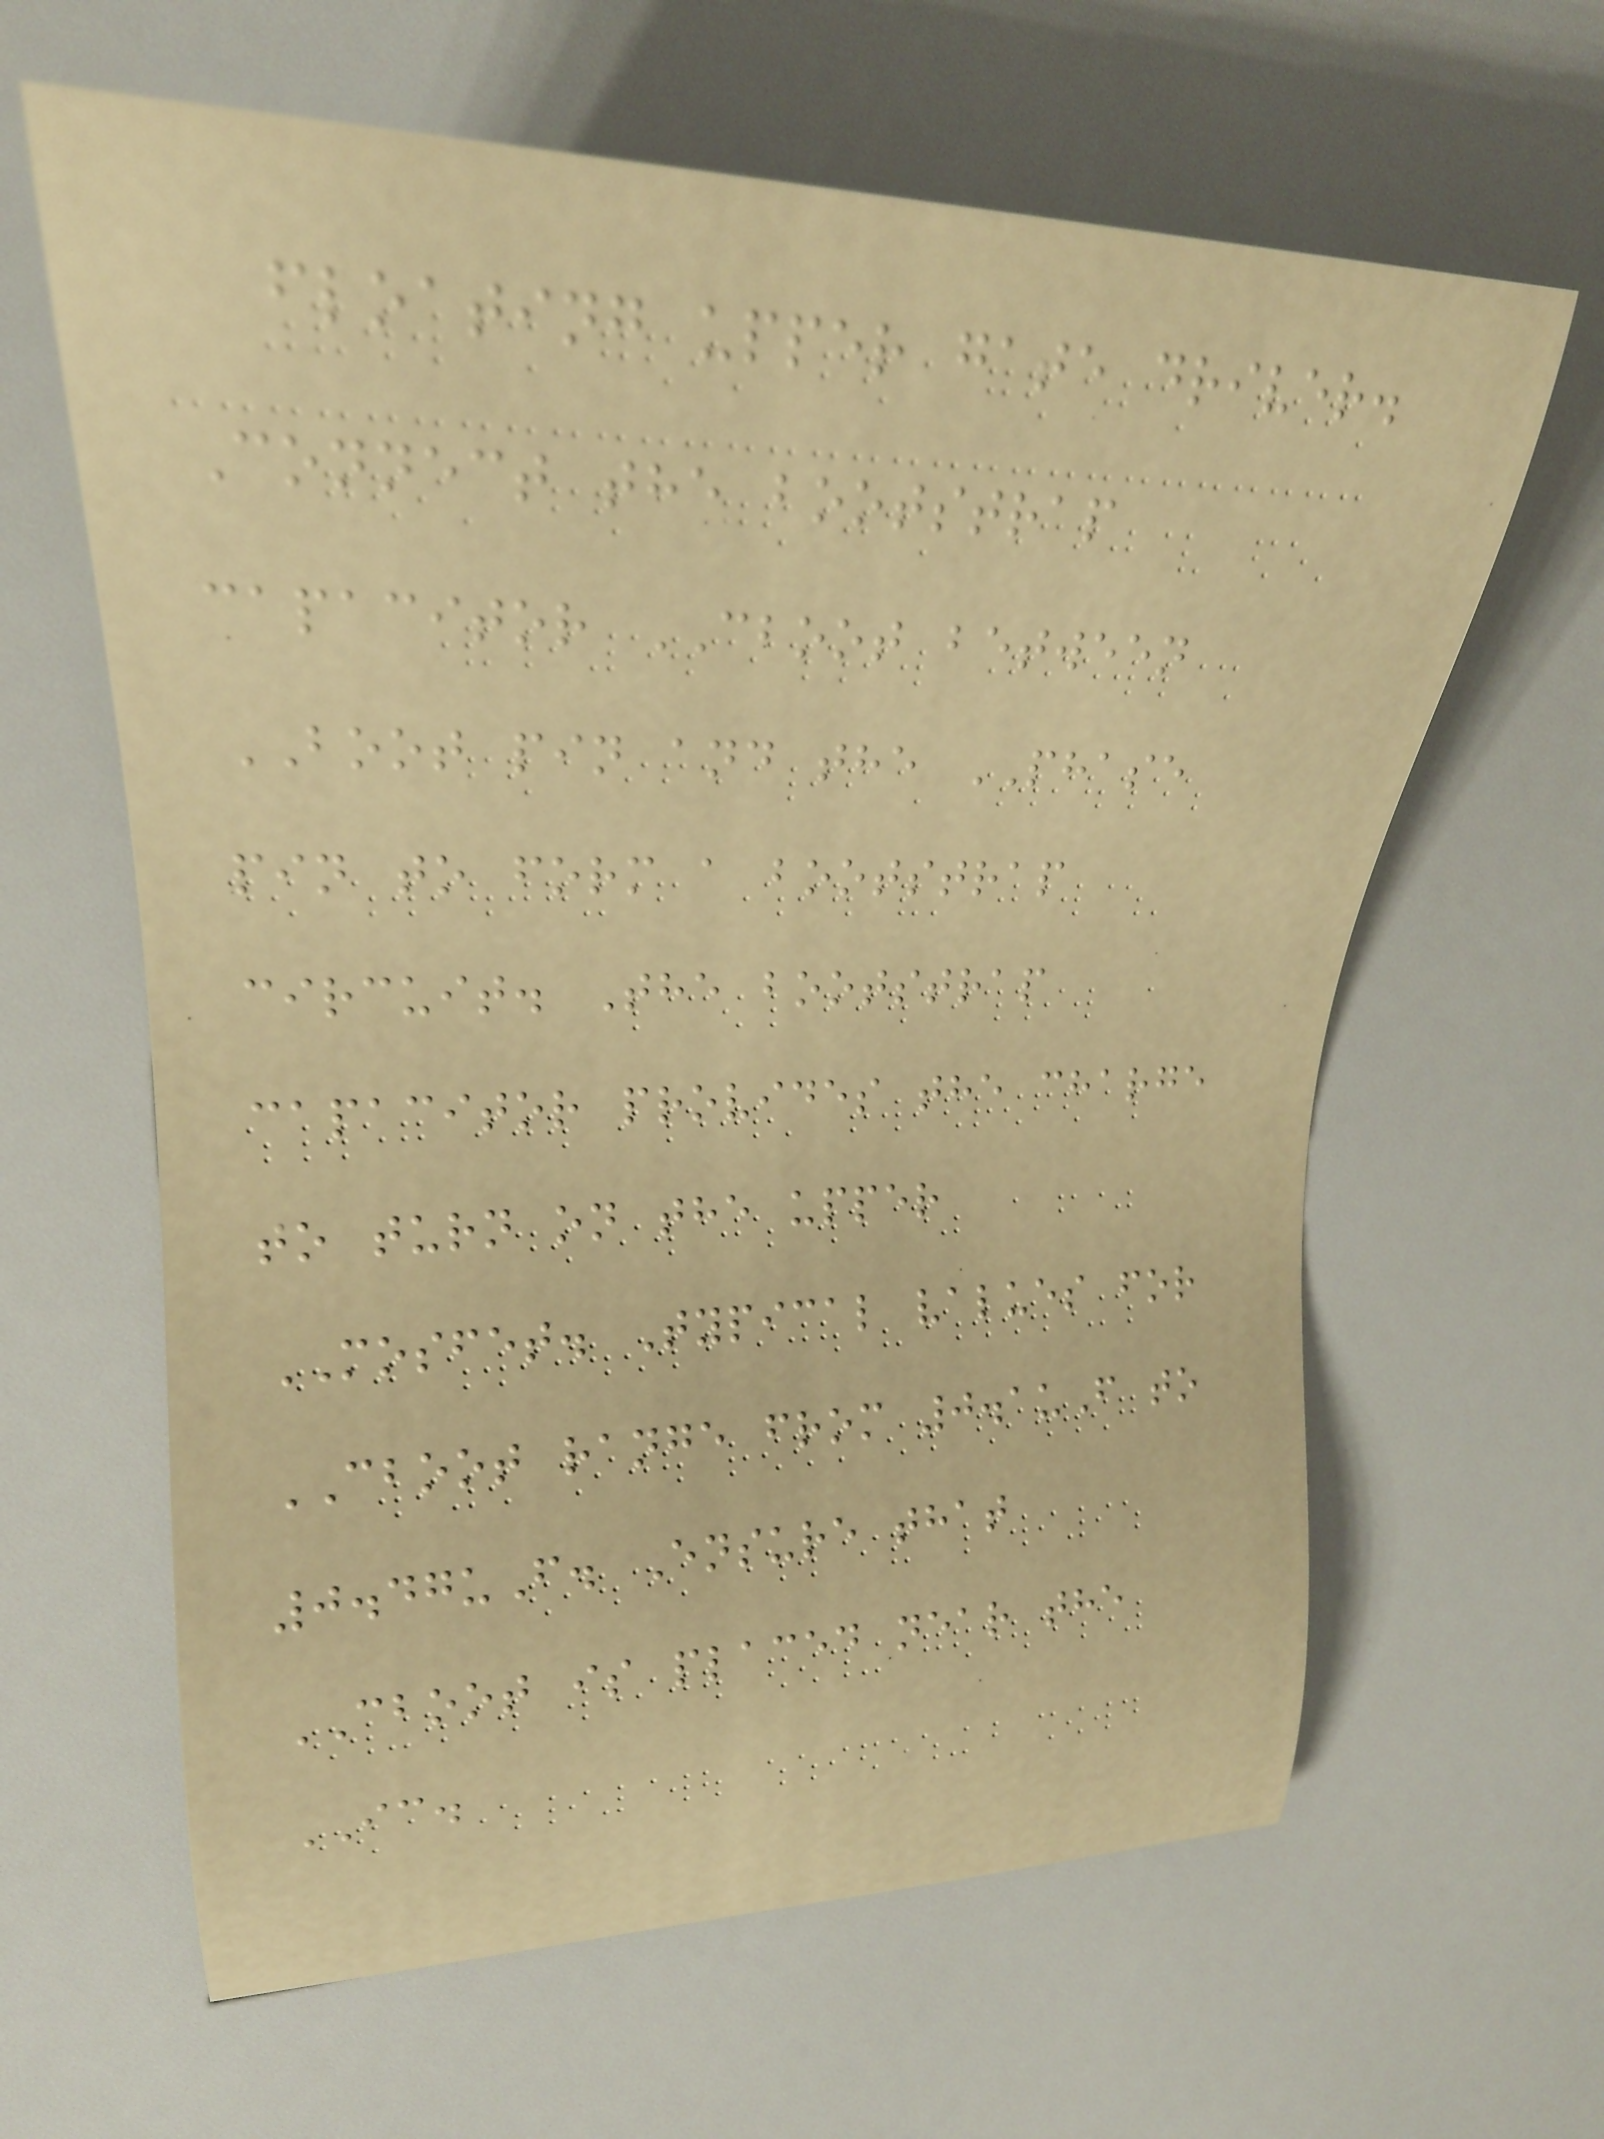floating upper gate driver.
Connect the bootstrap
capacitor CBOOT between
BOOT pin and the PHASE
pin to form a bootstrap
circuit. The bootstrap
capacitor provides the charge
to turn on the upper
MOSFET. Typical values for
CBOOT range from 0.1uF to
0.47uF. Ensure that
CBOOT is placed near the
IC.
